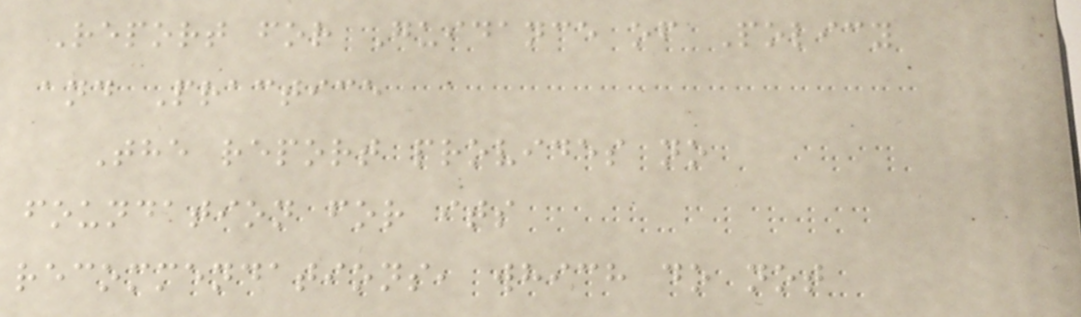Report for Guidance of Policy
and Practice
The report provides no
foundation for its
recommendations, which do not
